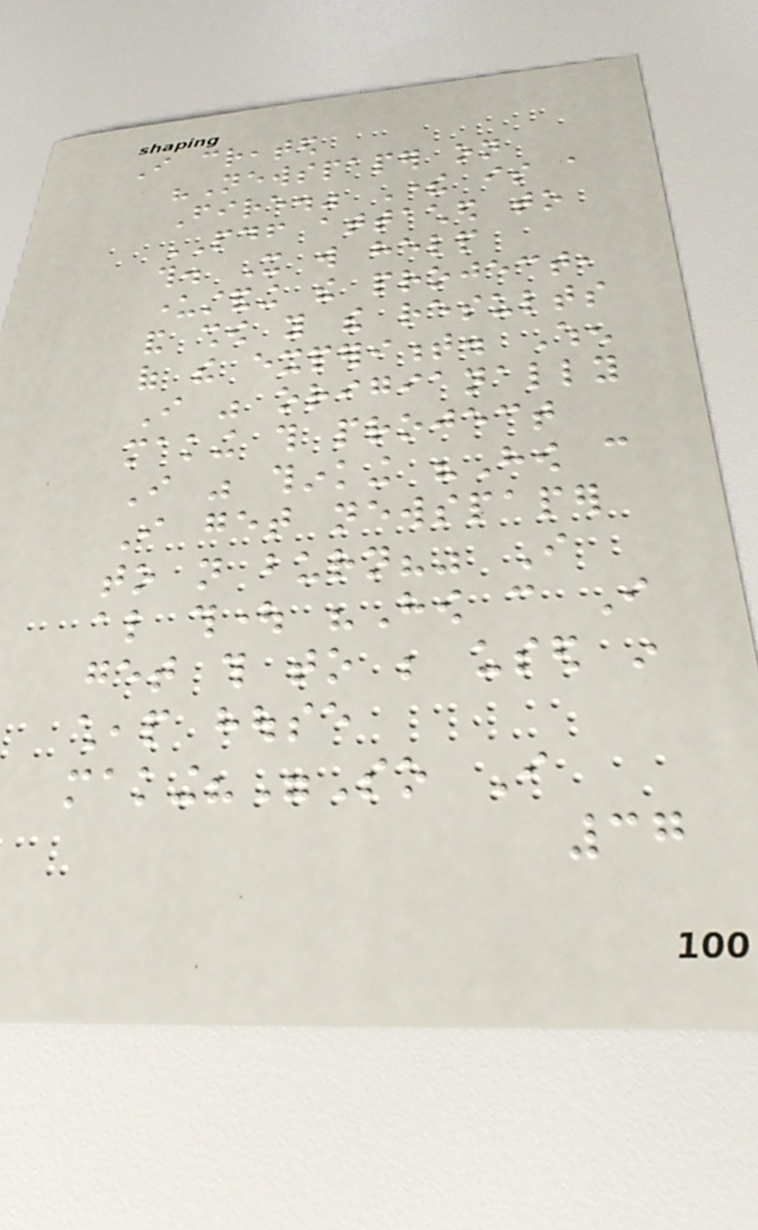I created
"Newspaper on
Fire." There is a
PDF attached to
this. It will help
understanding the project,
and show you the results
of the experiment. When
I was origianally
making this project
I was thinking "How can
I get newspaper
to not burn?" I
also thought "How can I
get this to be used in
cheap house
making?"So I
37
